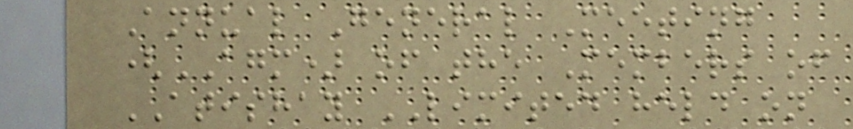Annual General Meeting
(AGM) of the Members of
ATISHAY LIMITED held on
